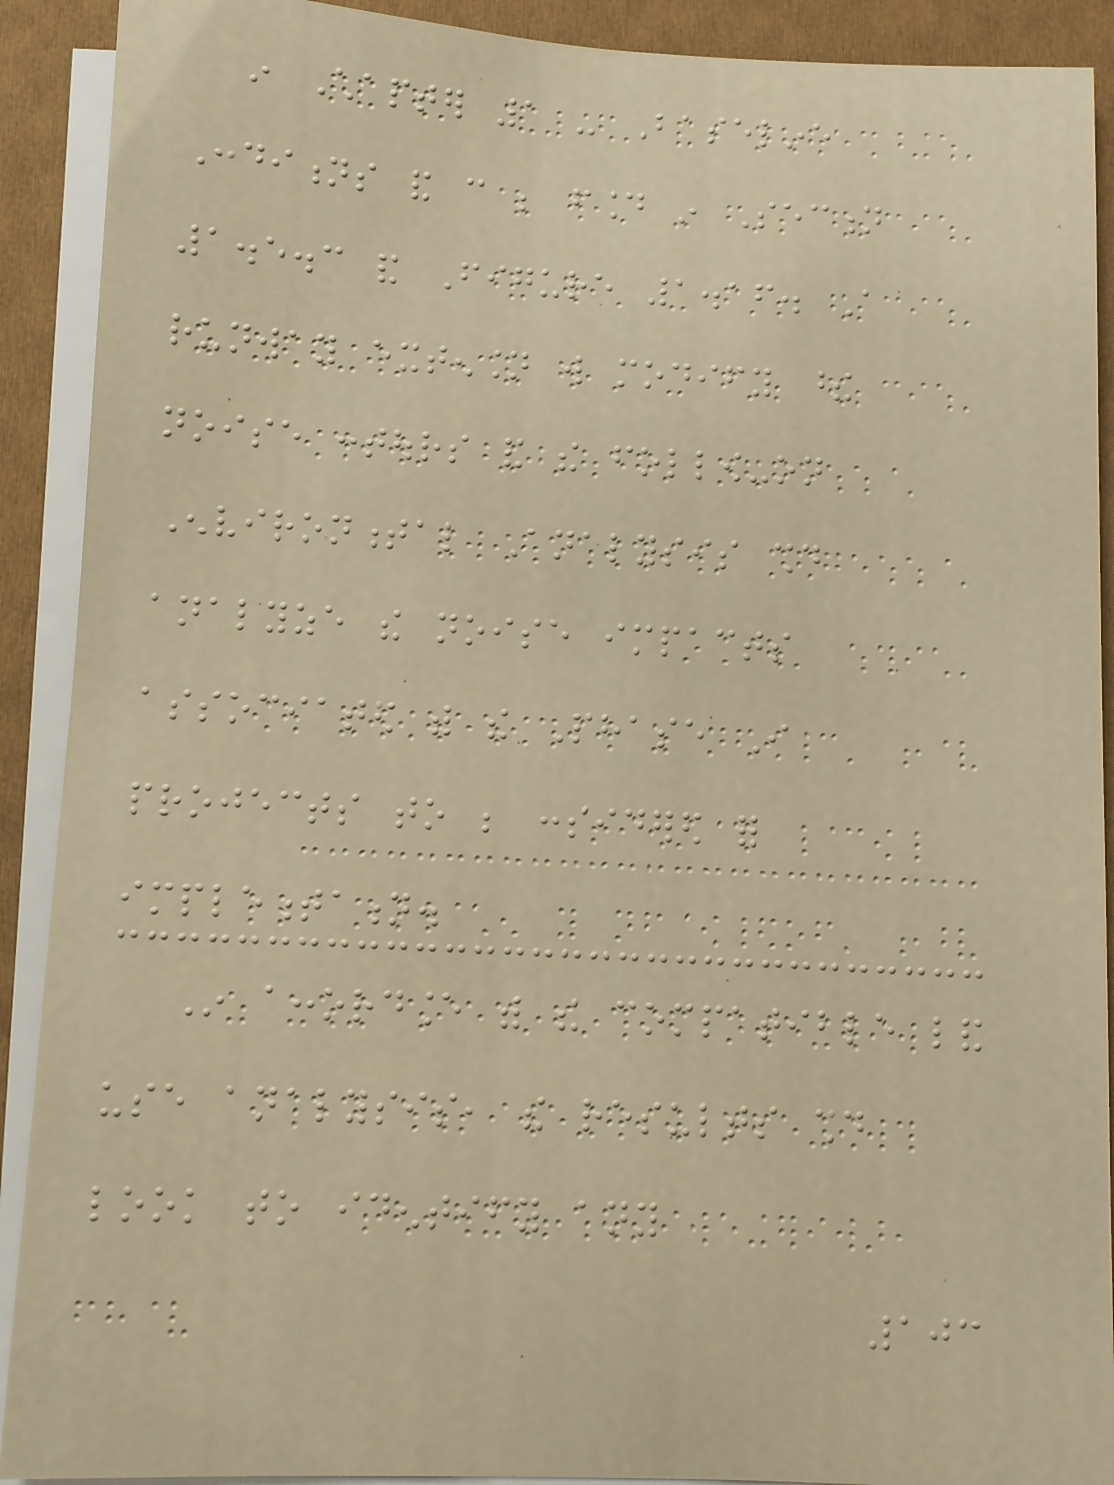in Chapter 1 - Baseline
Conditions and can be found in Section
1.5.3 and Figure 1.16. A
runway extension will modify these
noise contours and the follow-on
Environmental Analysis should
analyze the noise impacts
associated with the Phase I
projects to be considered for
implementation.
In accordance with the compatible land
use analysis, the results should
look to identify any
103
